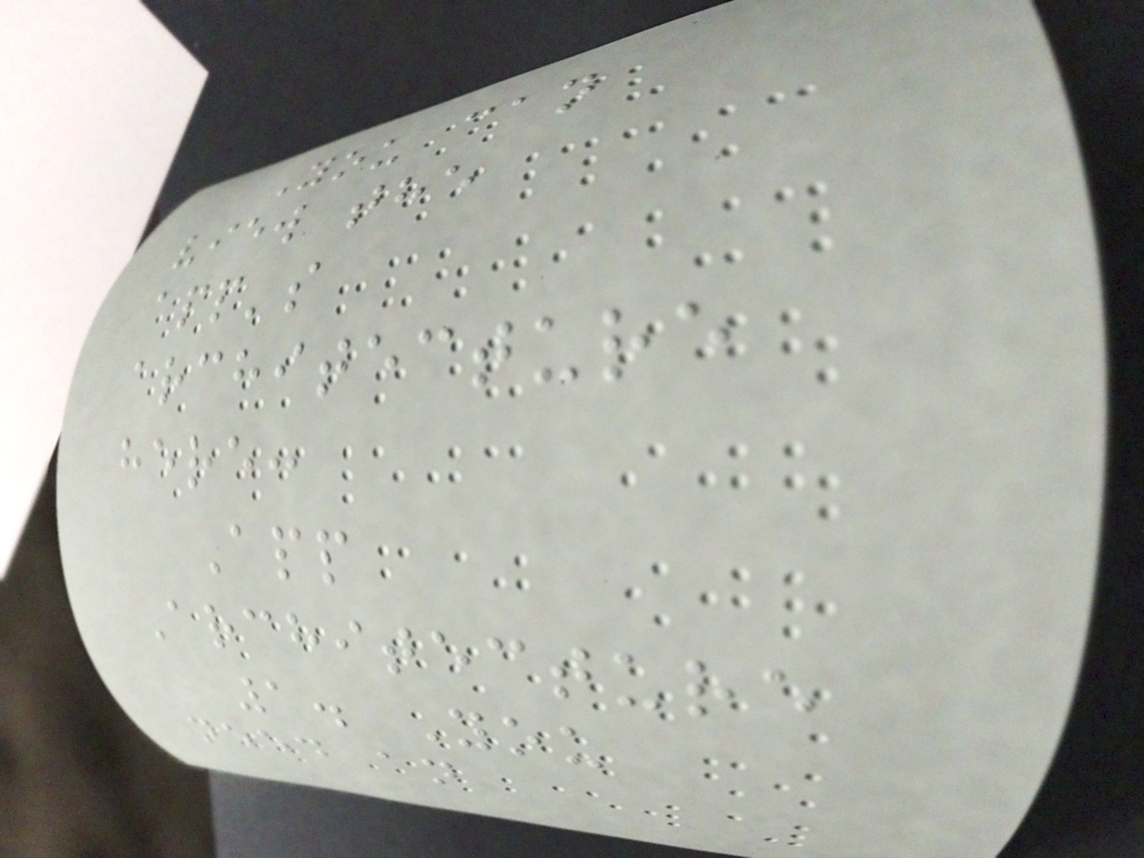You can
view the
app's
architecture
here:
App
Architecture
1. You
need an
